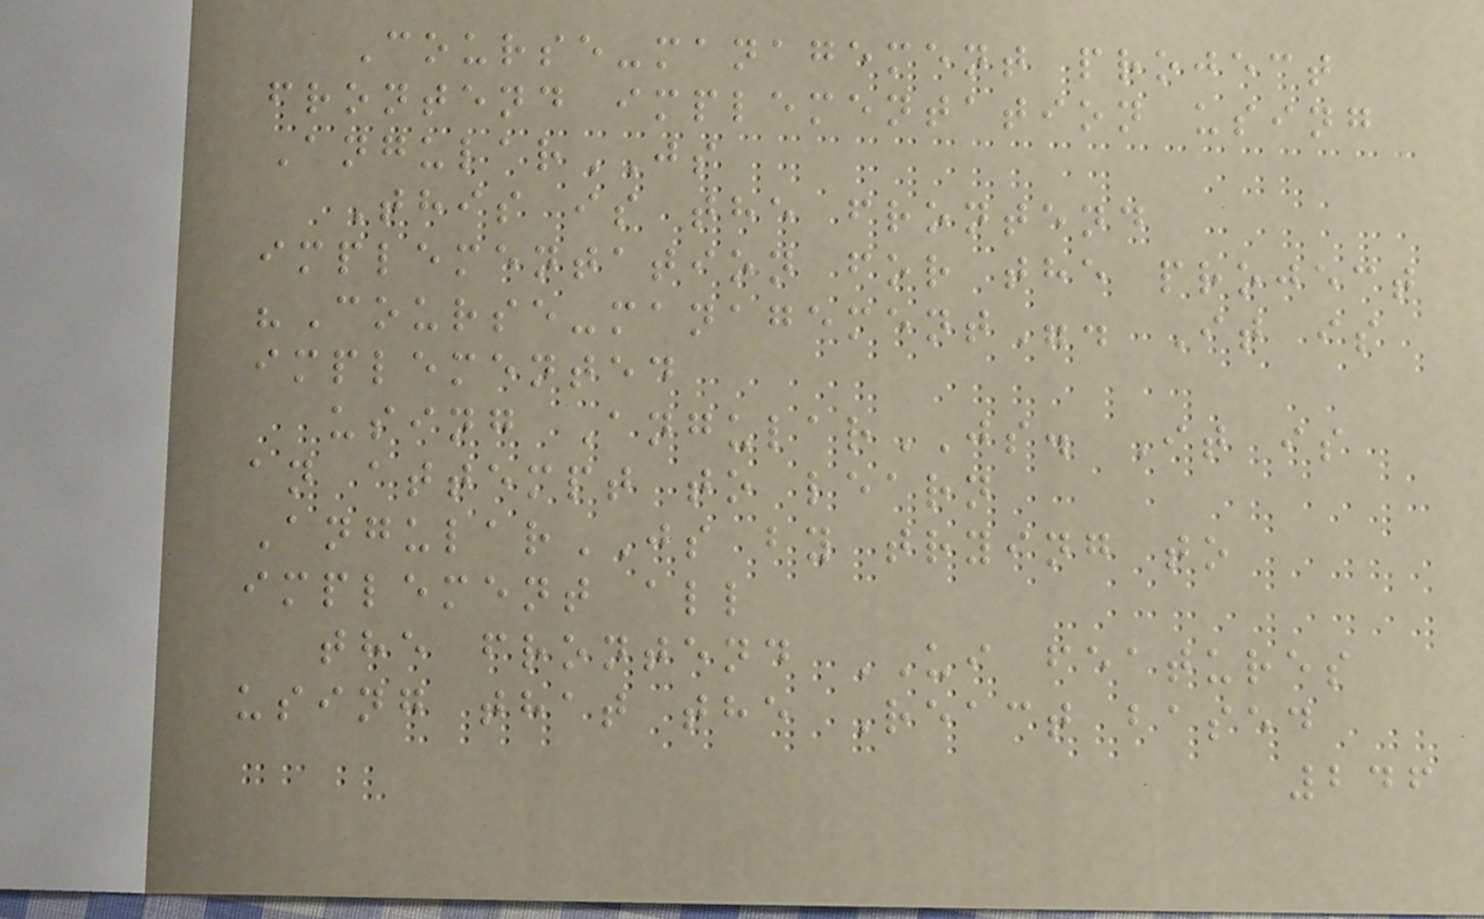Course-management project
frontend implementation using
AngularJS
This is the frontend
implementation for the project
"Course-management". It is
implemented
using AngularJS. It is
an attempt to learn
AngularJS by trying to
implement all
the frontend UI features
using that the React based
246
